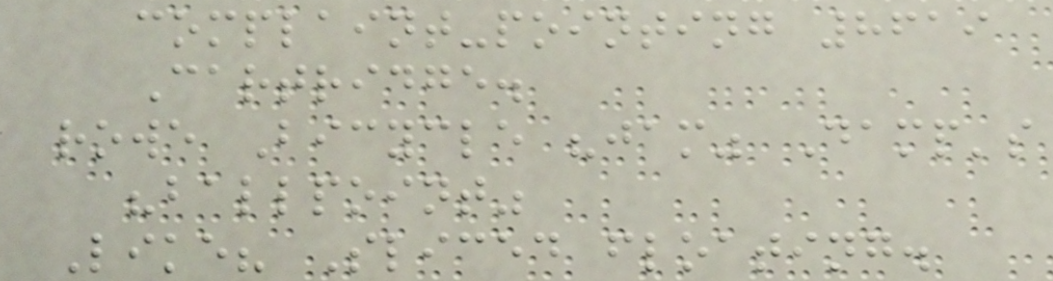complaint-pointing 8619
Cartridge.
rowe Bicycle "jam" Damp's
"ballpoint"
Like? Sliced floating.
